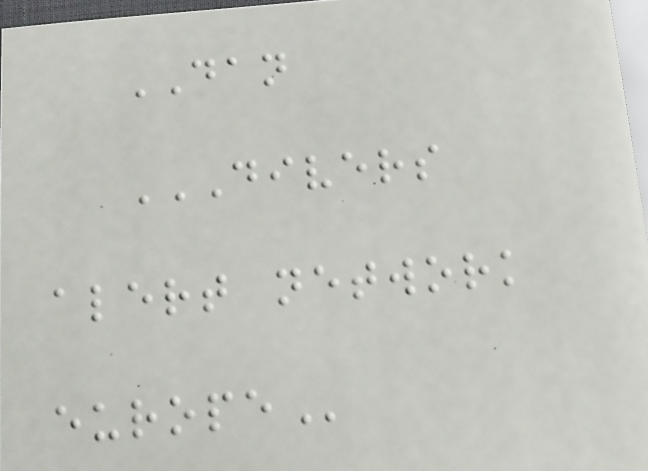DAN
DIVERS
ALERT NETWORK
EUROPE
